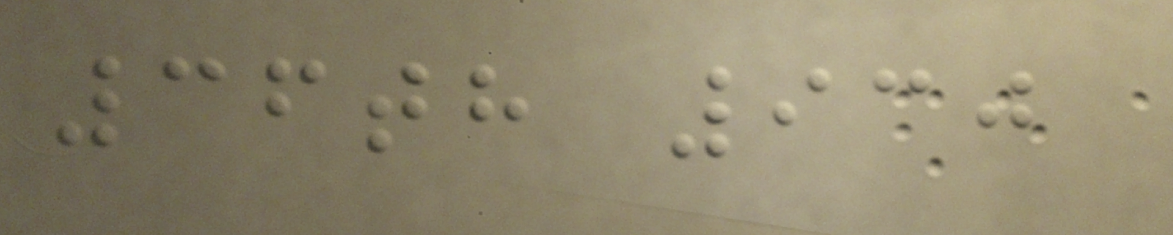36th 930
